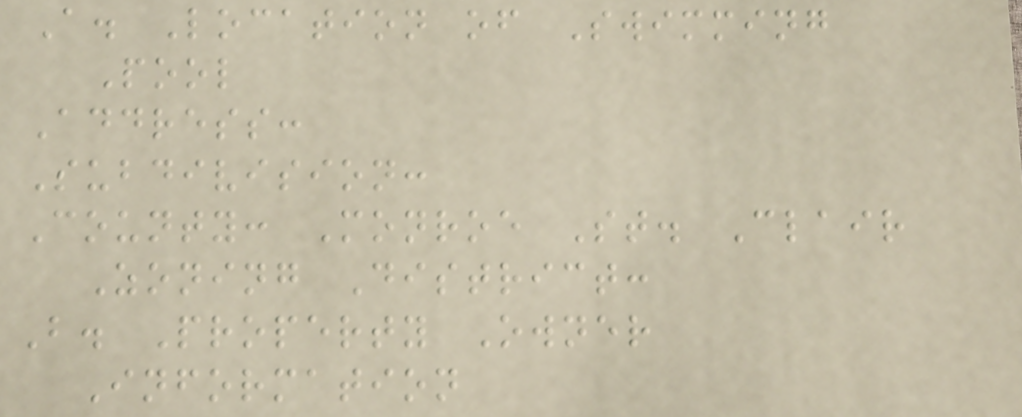A. Location of Swimming
Pool
Address:
Subdivision:
County: Monroe St. Clair
Zoning District:
B. Property Owner
Information
